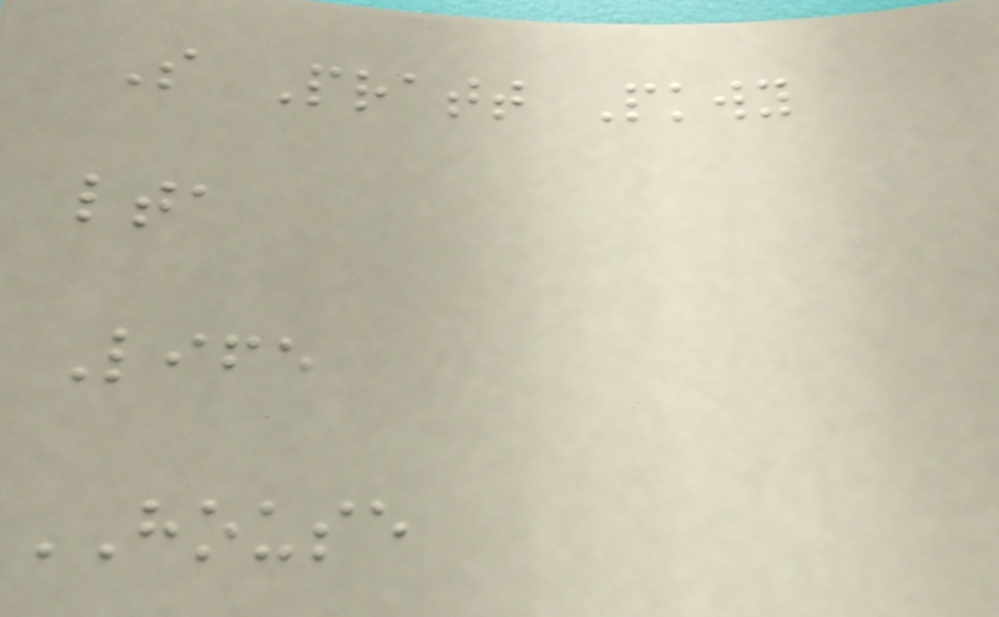S Pratt Pkwy
lta
Life
HOUSE
